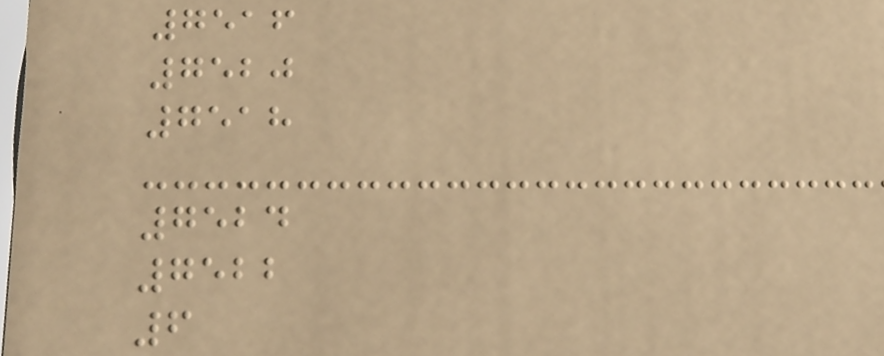7516
7520
7518
7524
7522
6
